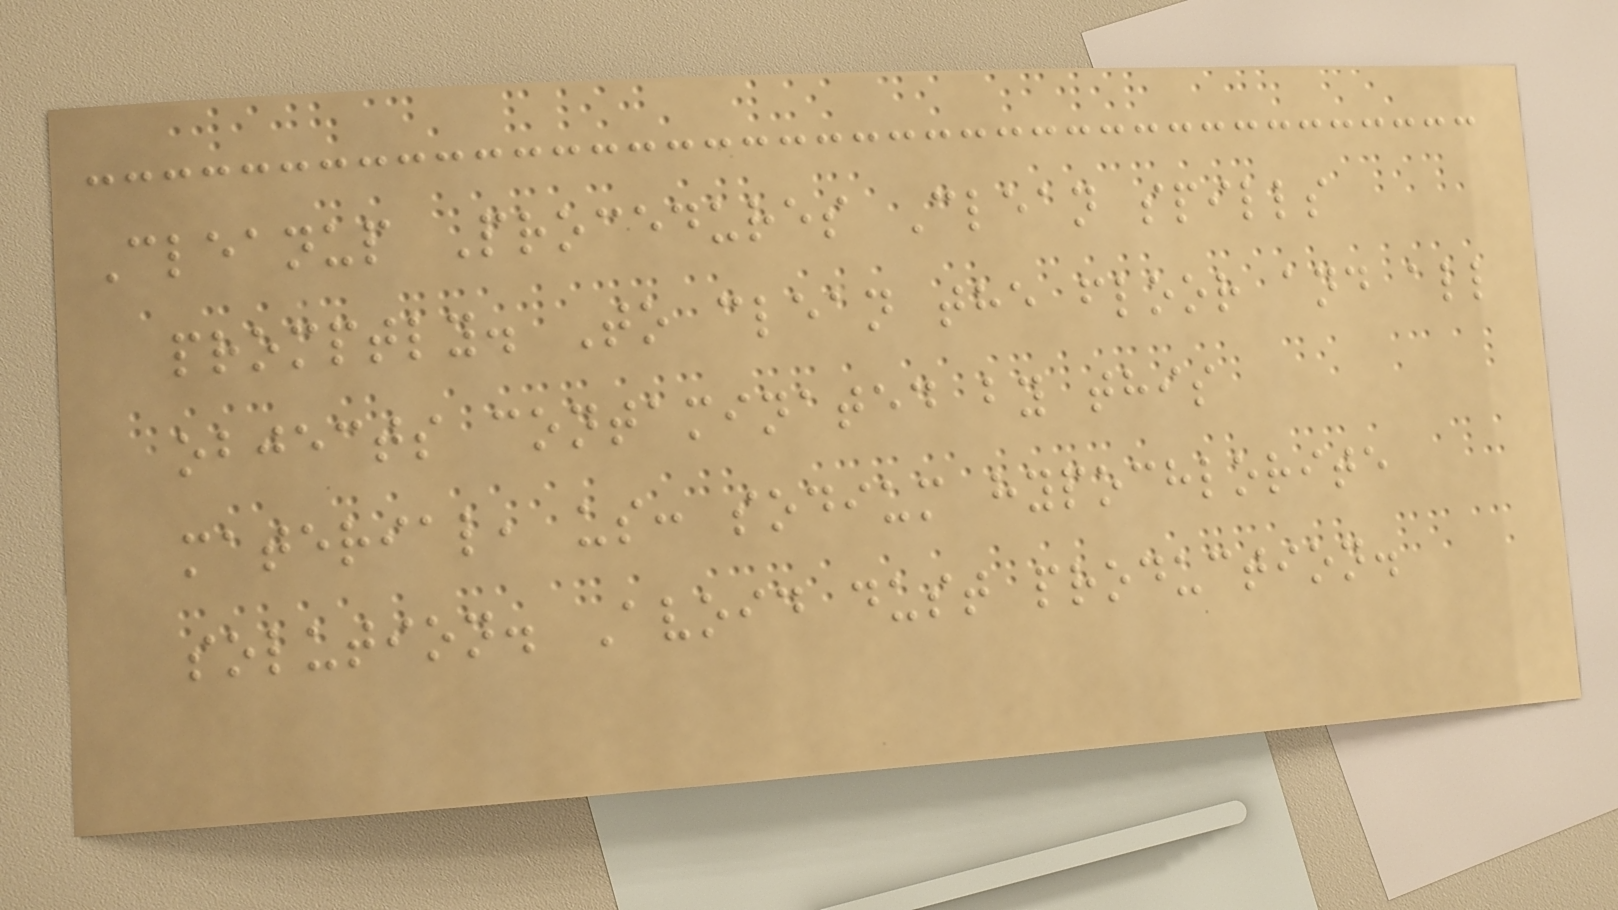Cleanup Procedures Clean spills
promptly. To clean the floor and all
objects contaminated by this
material, us: sodium hypochlorite
solution. Avoid dust production.
